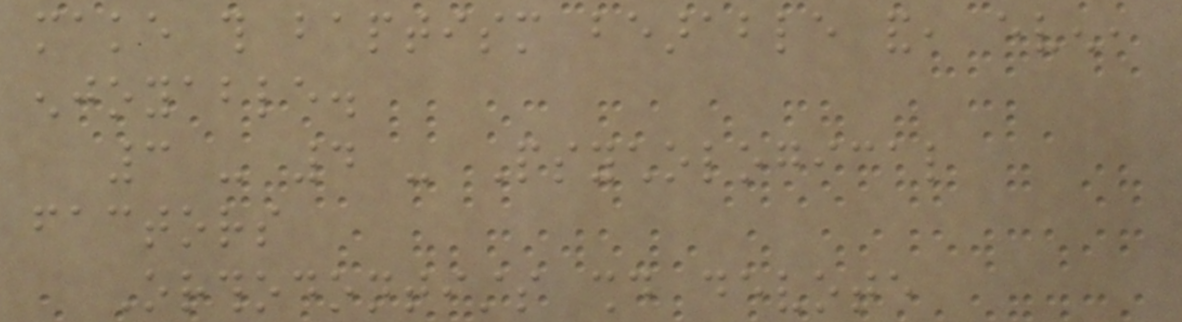make this baptism bearable and, even,
enjoyable.
3 - 4 - Psychological
factors
Orthodontists should devote
